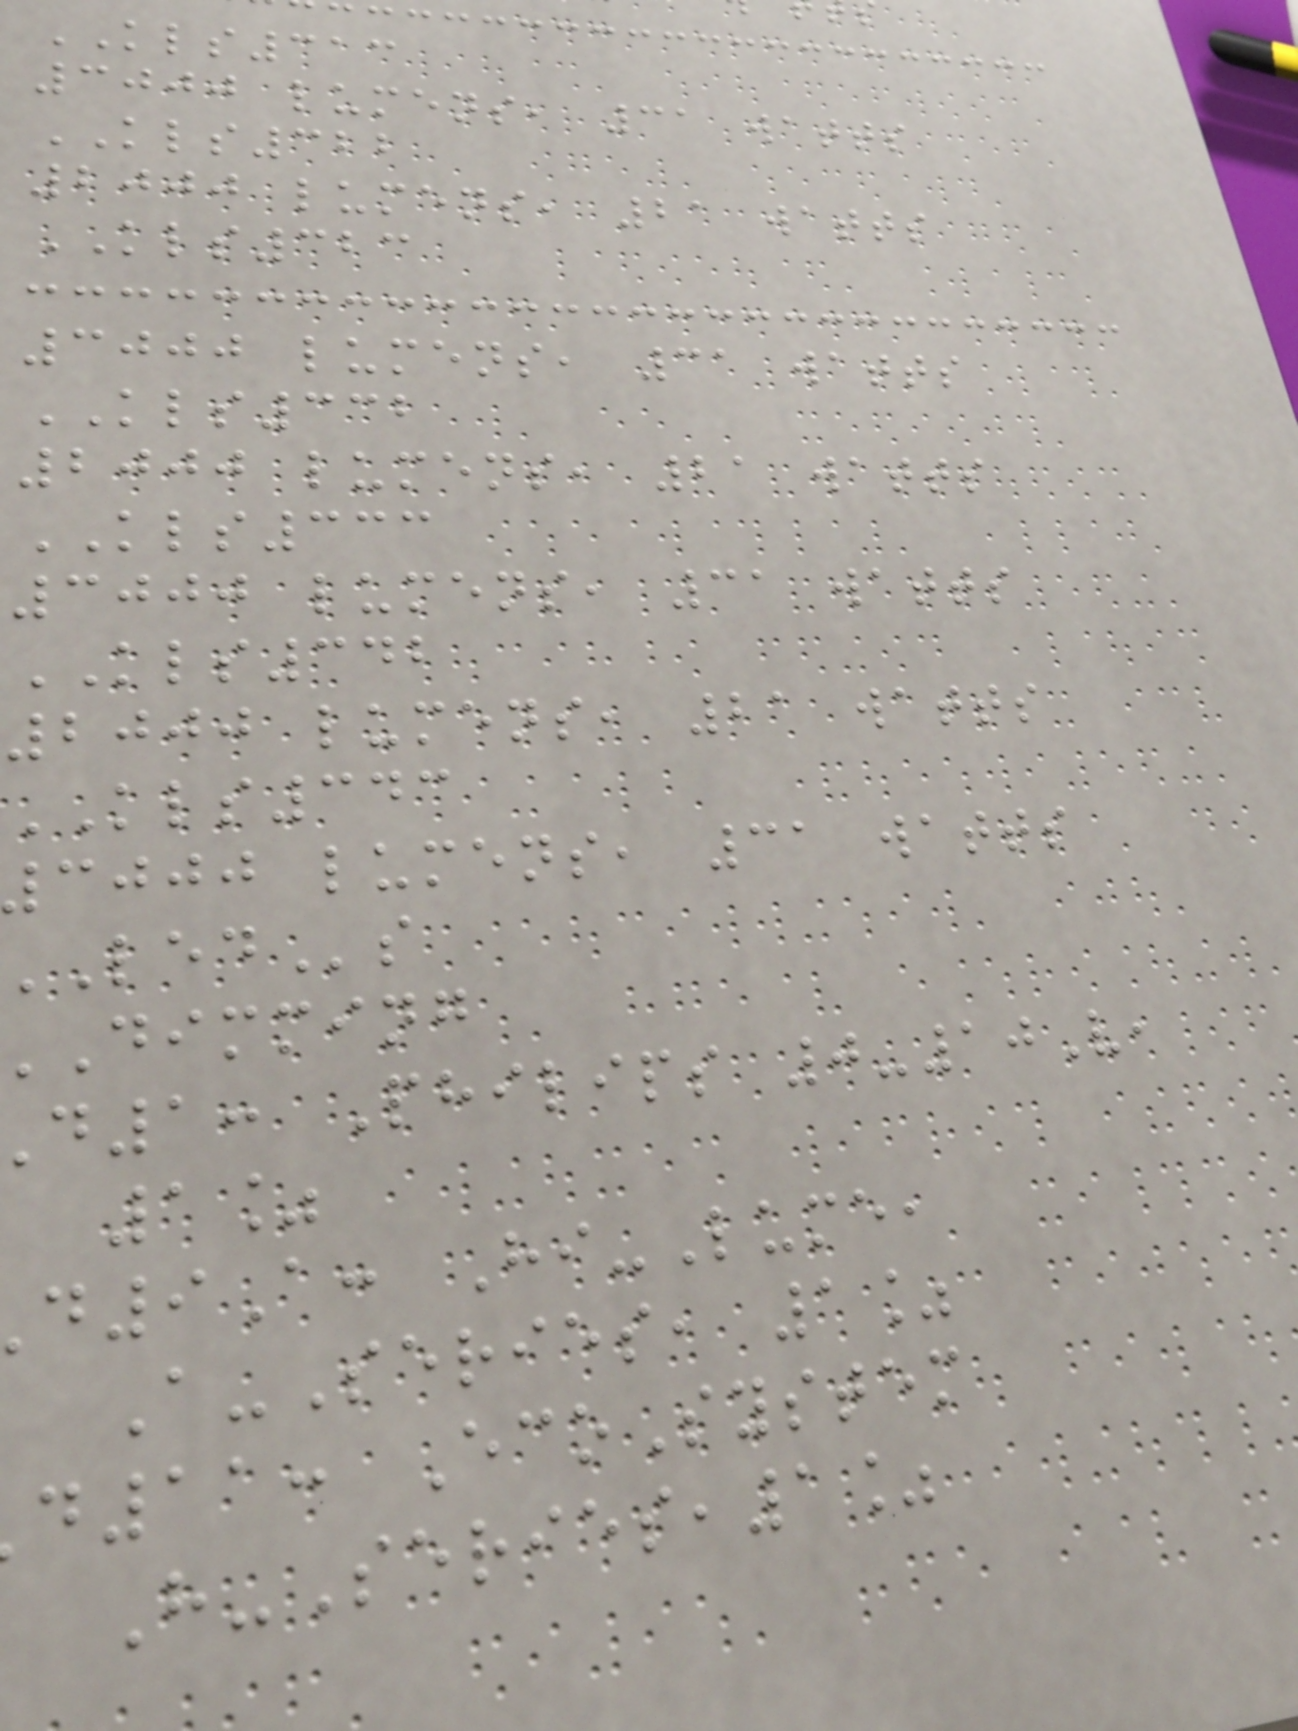KLS313
3000 lumens, 31 watts
KLS322
2000 lumens, 21 watts
KLS323
3000 lumens, 31 watts
KLS332
2000 lumens, 21 watts
KLS333
3000 lumens, 31 watts
KLS342
2000 lumens, 21 watts
KLS343
cjjj lumens, 31 watts
dimming
d1: Philips 0-10V,
1%
9A: Hi-Lume,
A-Series, 1%
d11: EcoSystem
H-Series,1%
